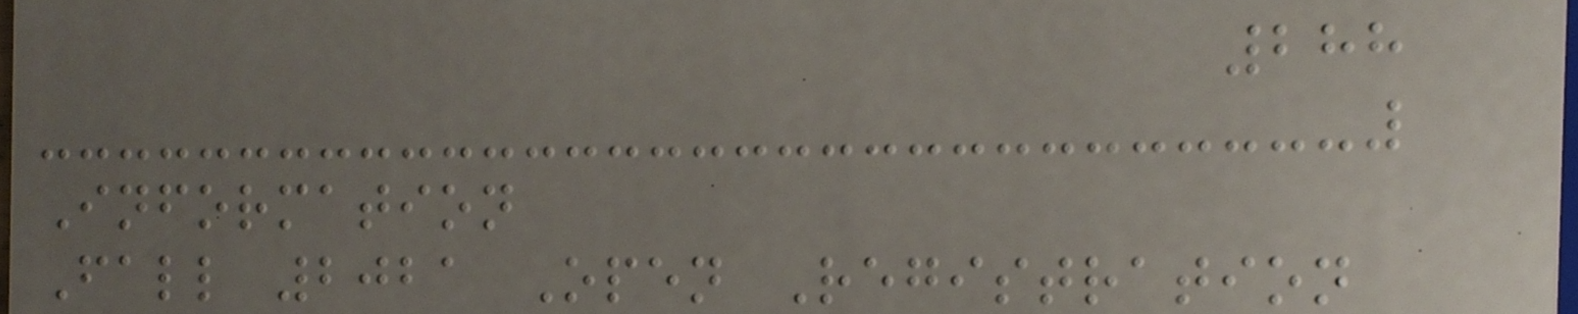288
Information
Fall 2021 Open Registration
